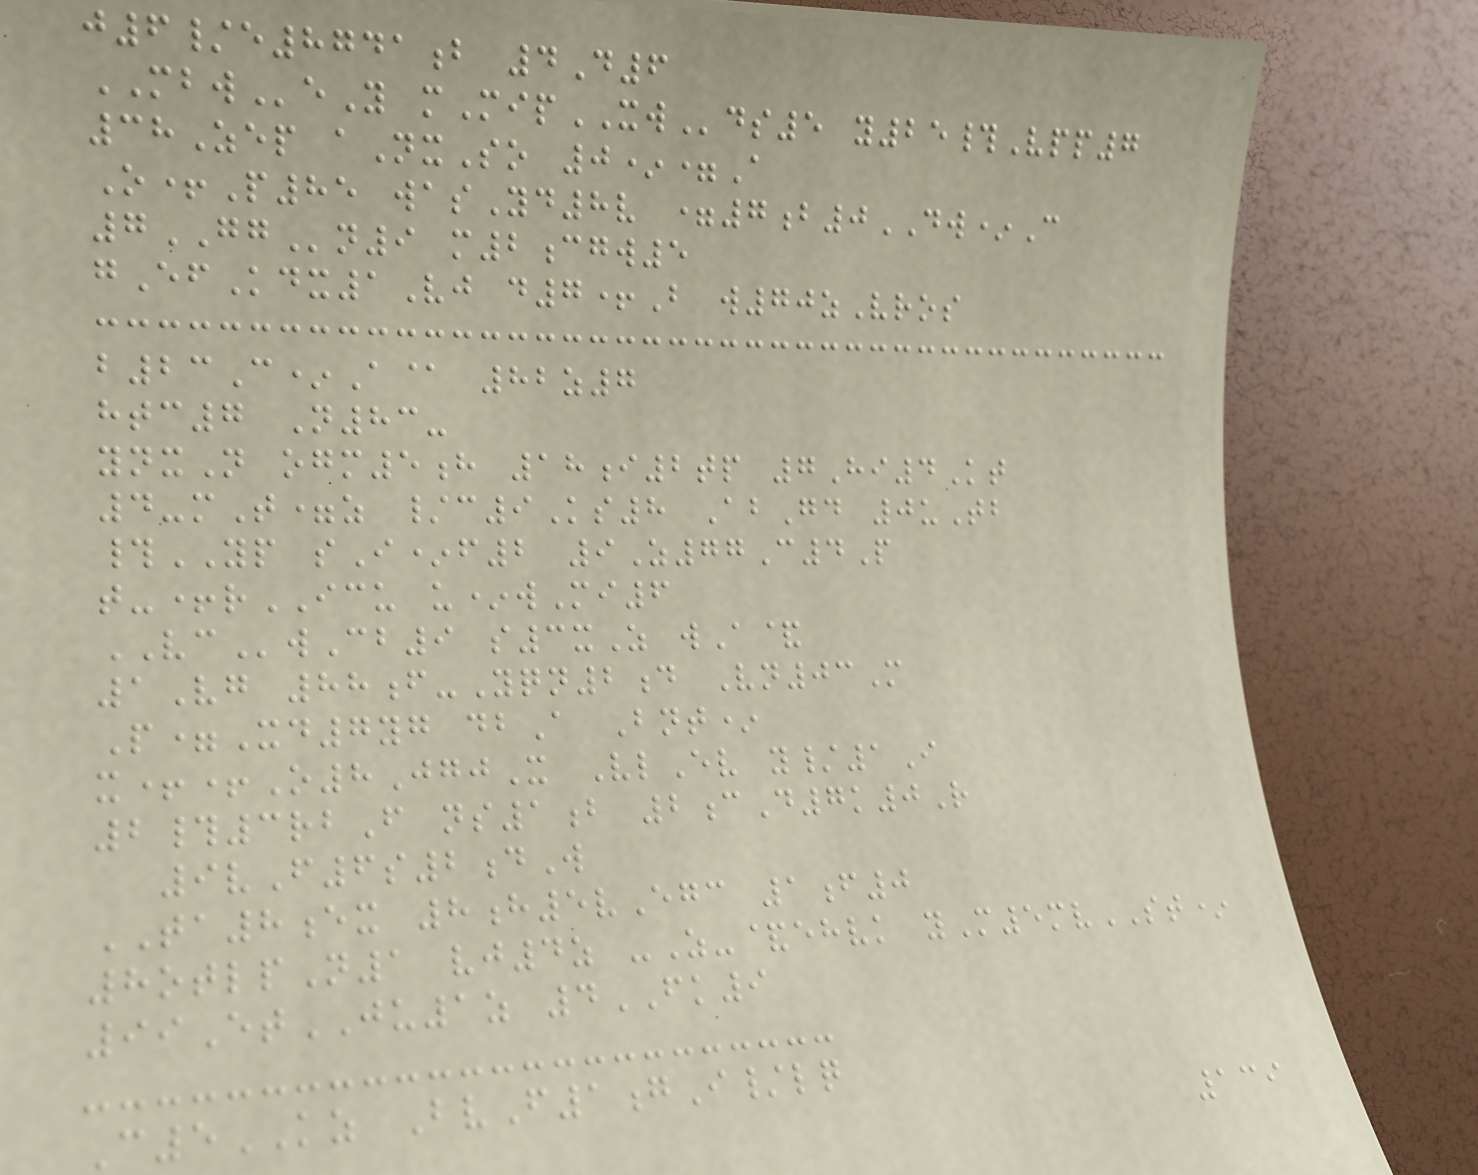j6/e8741b 4D6
MBWeY mMipXWds5 y25#Vpp7
38Zep aNxSo 0*=A
O+P85 wasYd8v =7b0DW*C
7GGn9 m2cgw5
gEfKdx1Vj d7+B w70zVros
b23C*A@ 82z7
htc7 N83-
ynxN ogm5h 18i2tp 7Hi4Kt
4-mT=z /c9Ks8 AbGd 0uTb
#YP sI*f2 9Z77C4P
t-+rICU u*wMi6
VCwCb9 s3xZ wA&
1Vg 88f-Yqn2d Vn03M
P=Xd7yg dbA Bnt*
x++O8JgjX VlEv y/1I
2#3rbF ns1b 2cD7k0R
9vF6s2dW
TA8ex 8h5vEgc 1f0
8otlpN1 vj4z -Z-&ehvk yM5mvST*
99EtJU1z 4FK9
C5KZ BvF1gI/lq
139
